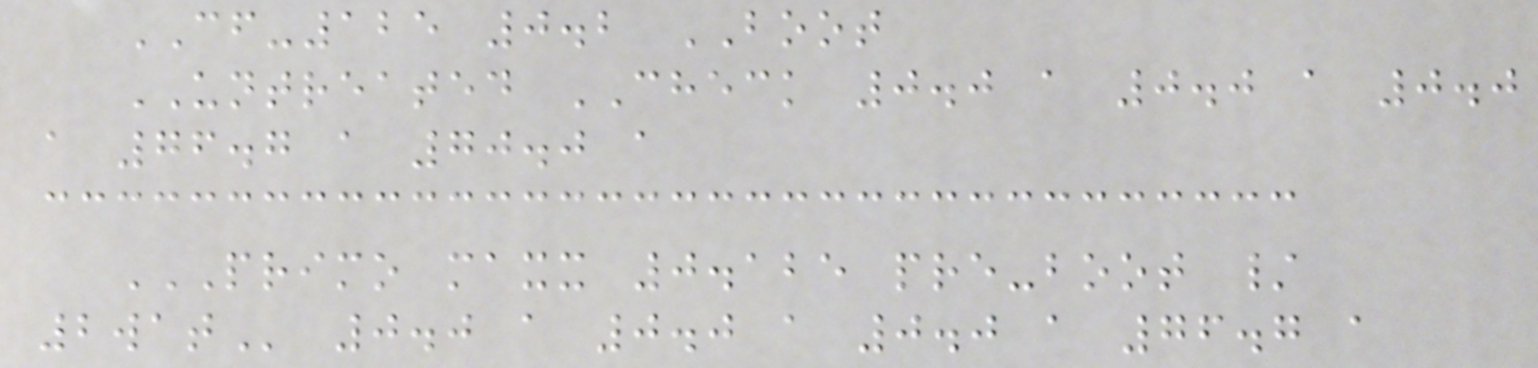CF-125 0.2 BOOT
UNTREATED CHECK 0.0 a 0.0 a 0.0
a 76.7 a 70.0 a
PRIMO MAXX 0.125 PRE-BOOT /
2WAT 0.0 a 0.0 a 0.0 a 76.7 a
